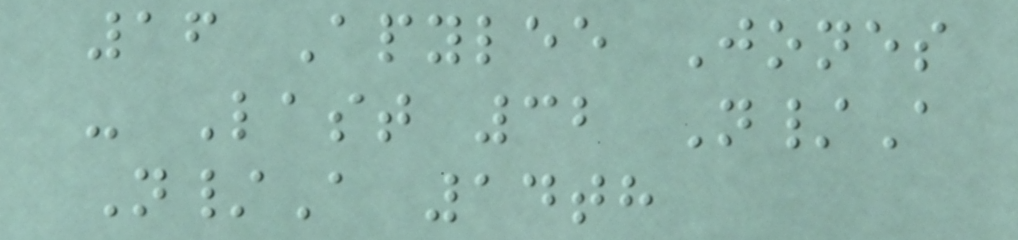16 Apylee Jones
- Last 32 N/A
N/A 14th
